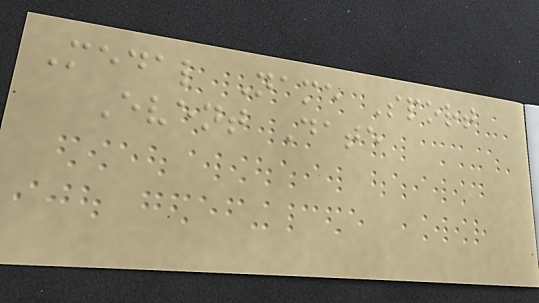Medal Name Sport
Event Date
